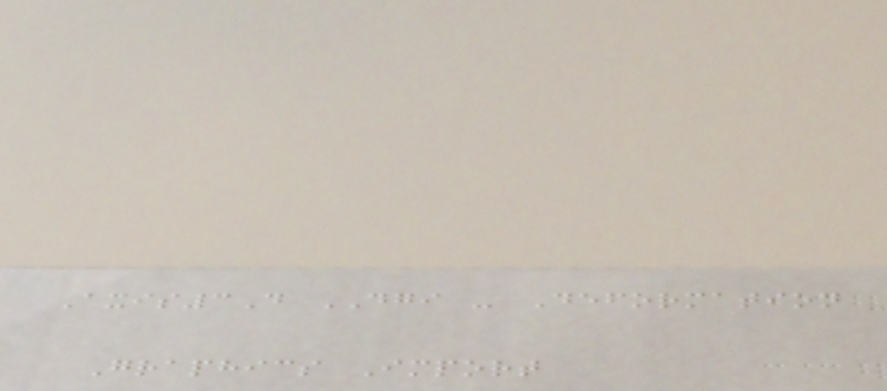Axis3D DGI - Deformation
Graphics Import
